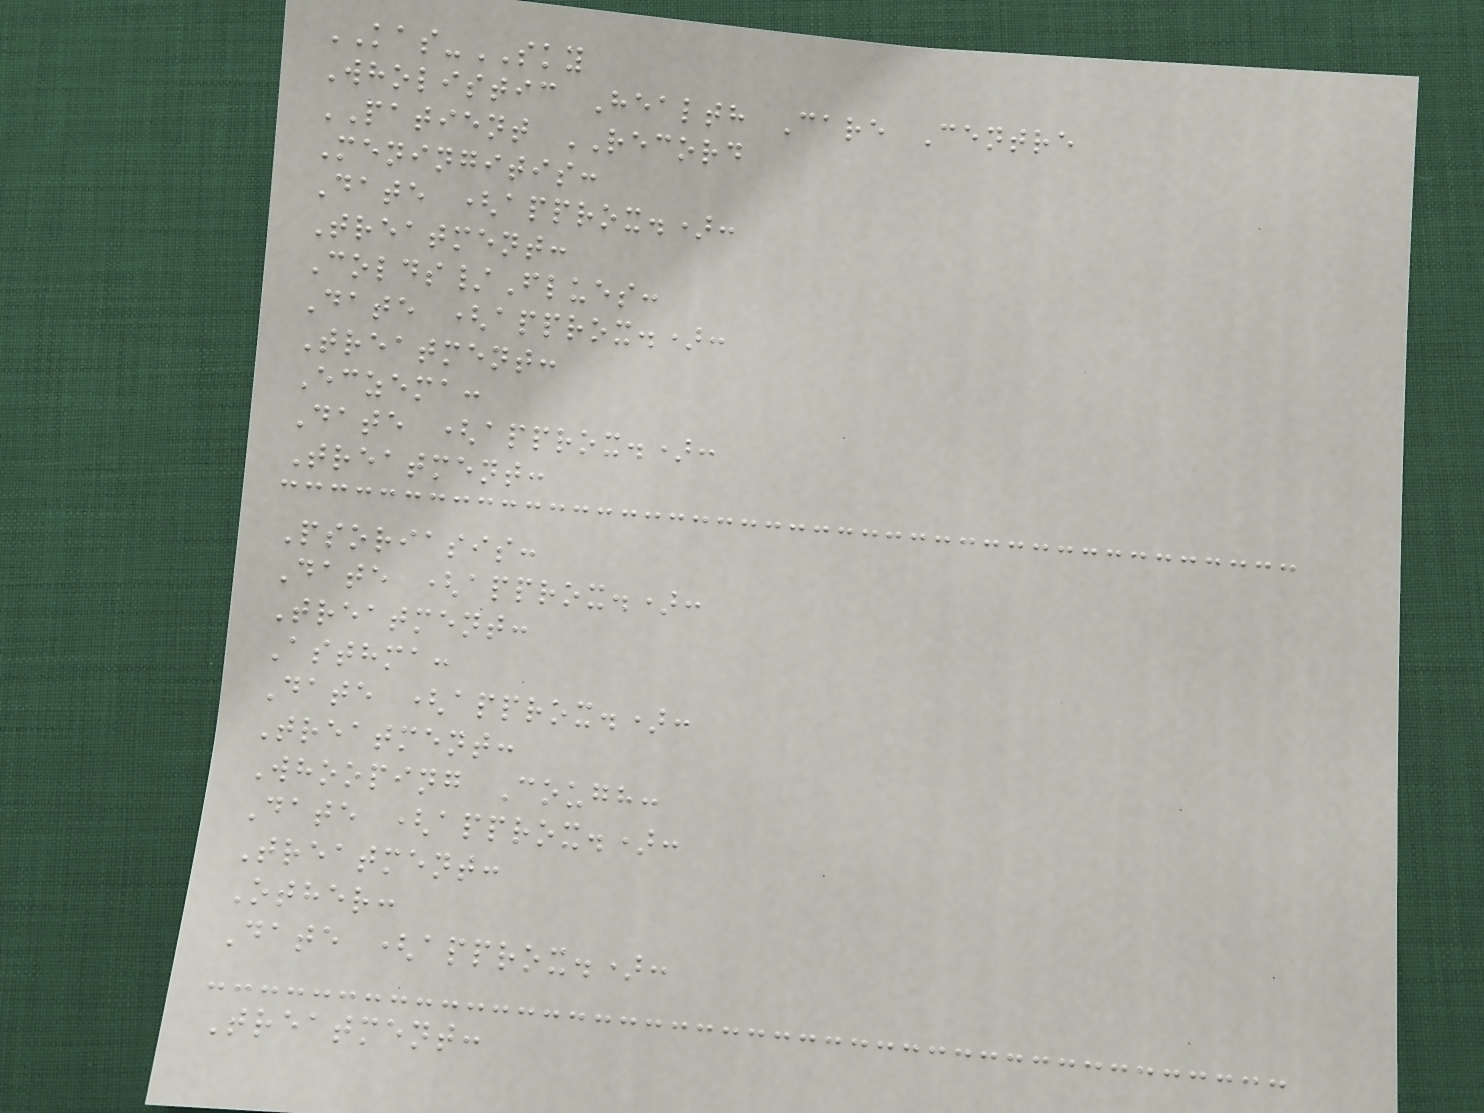KAS-SKY
Wholistic Health Care Centre
PATIENT RECORD
Meningitis:
Date (approx.):
Treatment:
Colds/Flues:
Date (approx.):
Treatment:
Eczema:
Date (approx.):
Treatment:
Psoriasis:
Date (approx.):
Treatment:
Asthma:
Date (approx.):
Treatment:
Whooping Cough:
Date (approx.):
Treatment:
Other:
Date (approx.):
Treatment:
